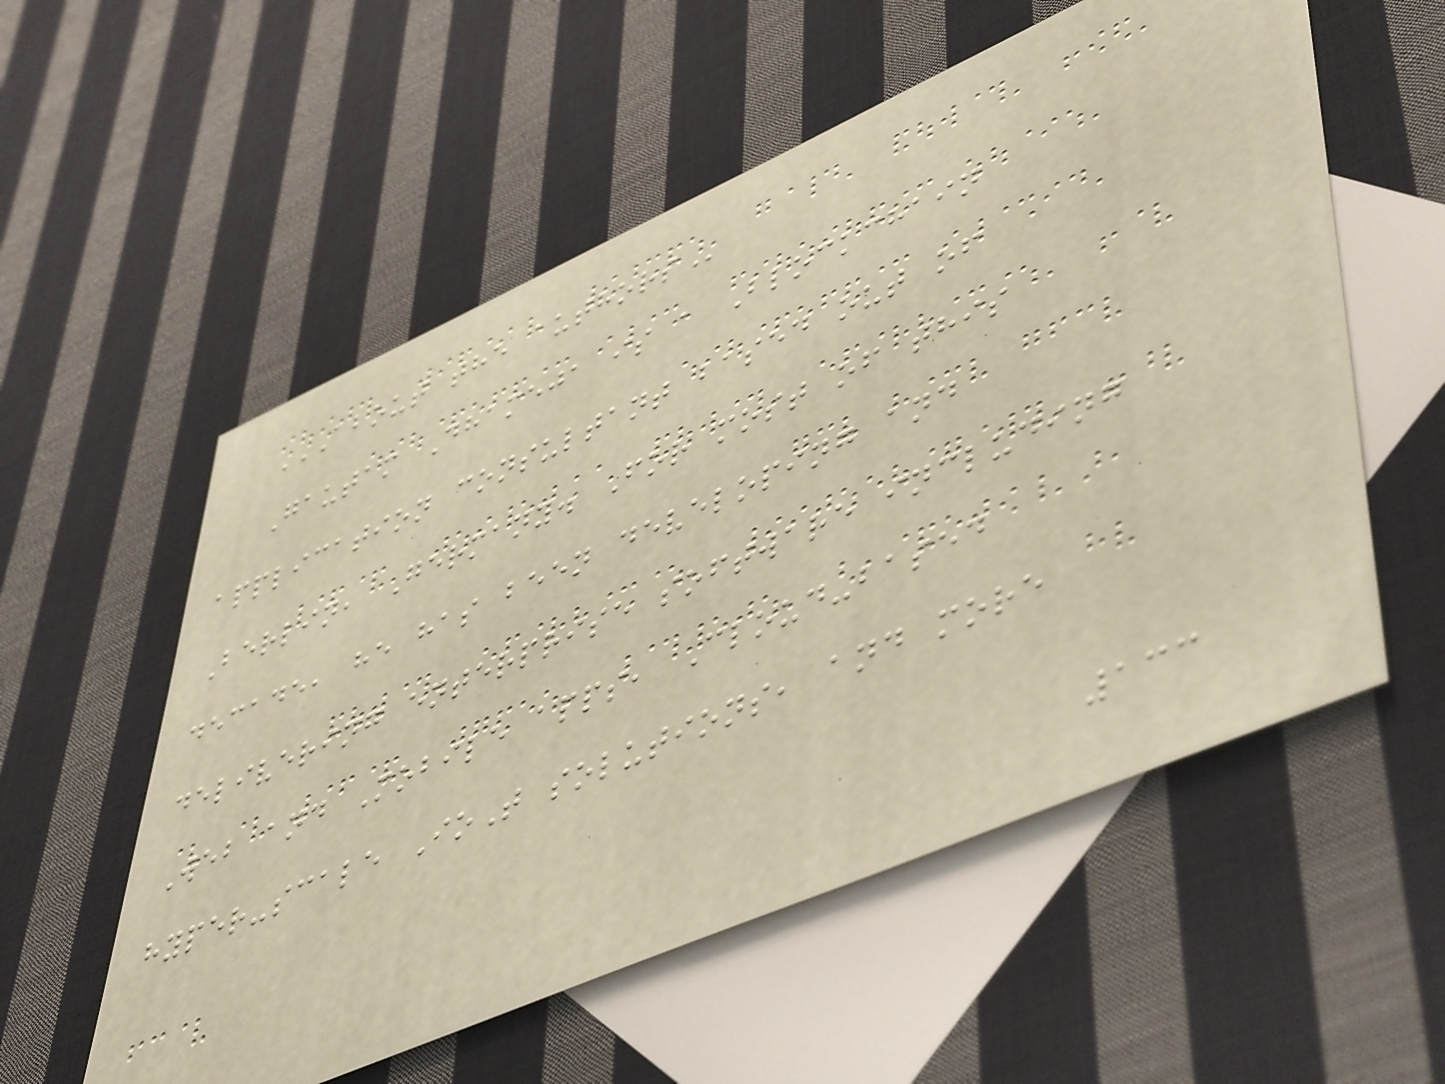ABOUT THE AUTHORS
Gautam Dhameja is a Blockchain
application consultant based out of
Berlin, Germany. For most of this
decade, he has been developing and
delivering enterprise software including
Web and Mobile apps, Cloud-based
hyper-scale IoT solutions, and more
133
